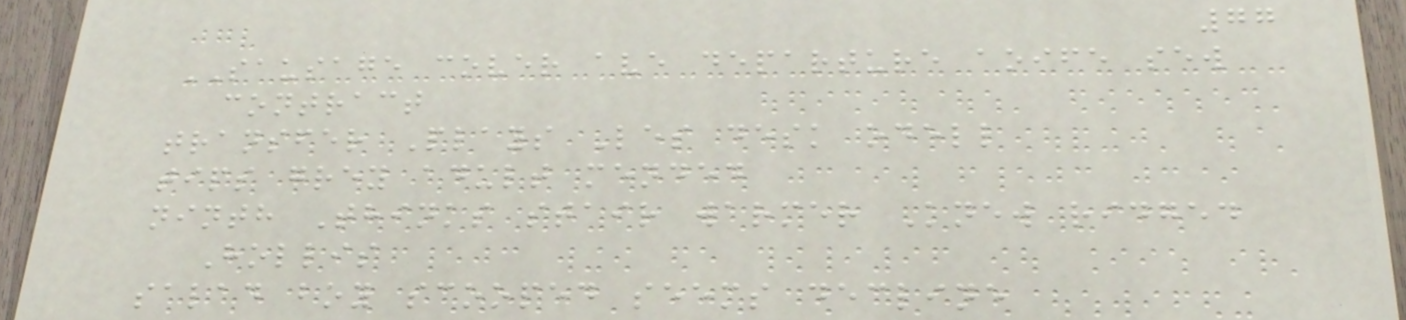77
SAUSAGE cover ave departure aoife sew
contract
transfer Plays Les desk odell
tips grey adult mended
ninth Thinks stair warmer Knew ridged
Hollis
salad boy scooped seems decline
